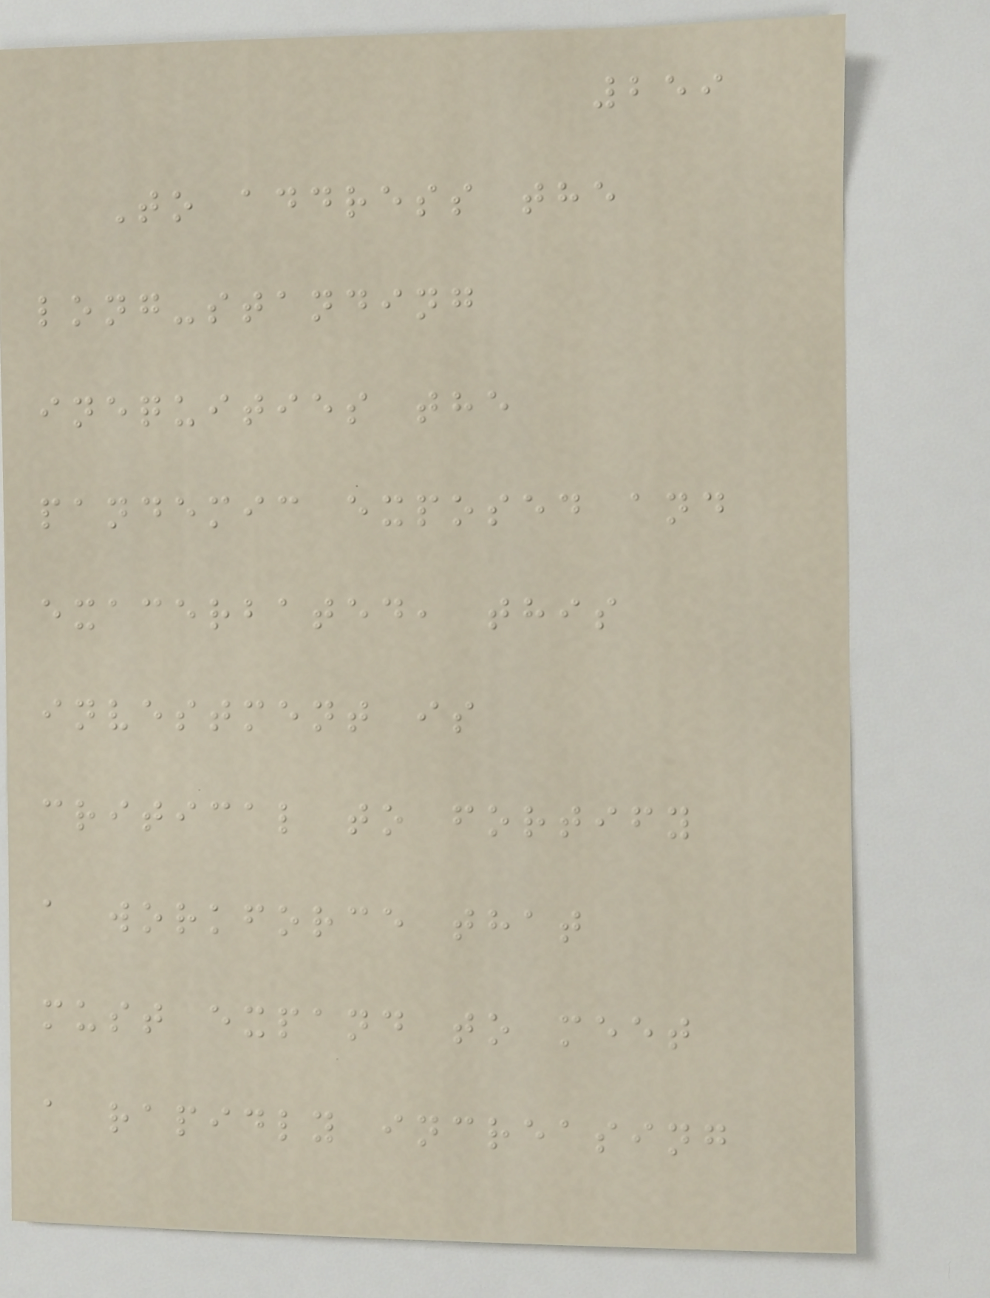259
To address the
long-standing
inequities the
pandemic exposed and
exacerbated, this
investment is
critical to fortify
a workforce that
must expand to meet
a rapidly increasing
